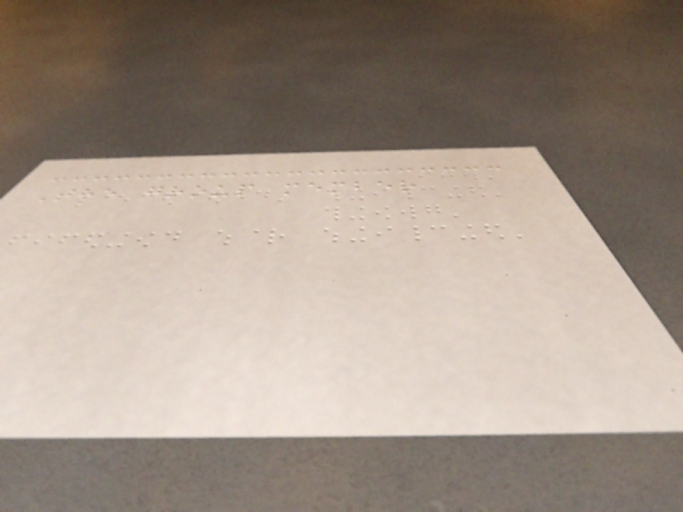The group member
